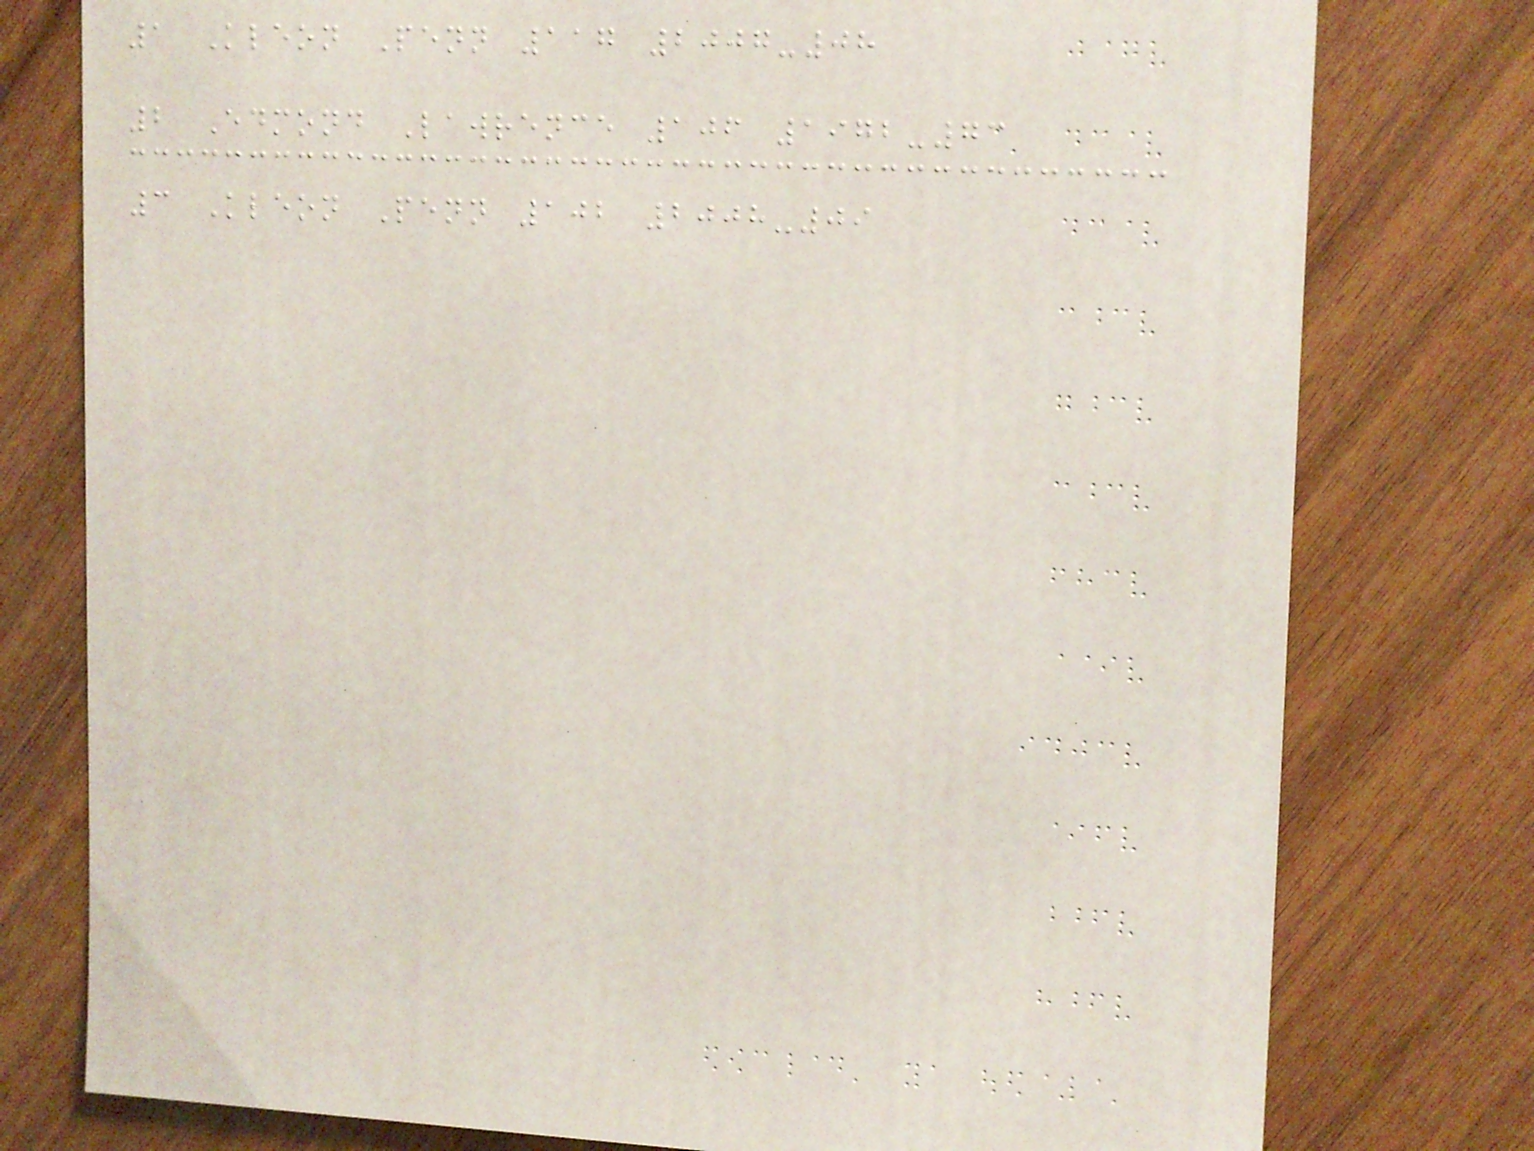1 Kleon Penn 117 2007-08
2 Edmond Lawrence 106 1972-73
3 Kleon Penn 102 2008-09
